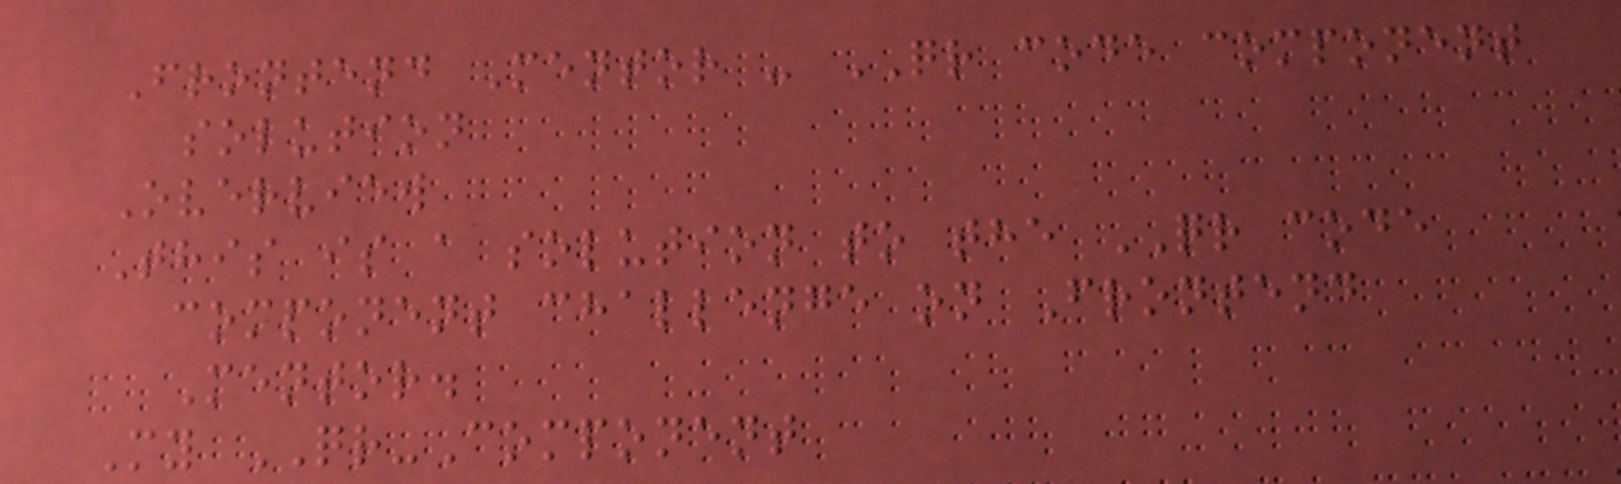Frontend Mentor - QR code component
solution
Overview
This is a solution to the QR code
component challenge on Frontend
Mentor.
My QR-Component
